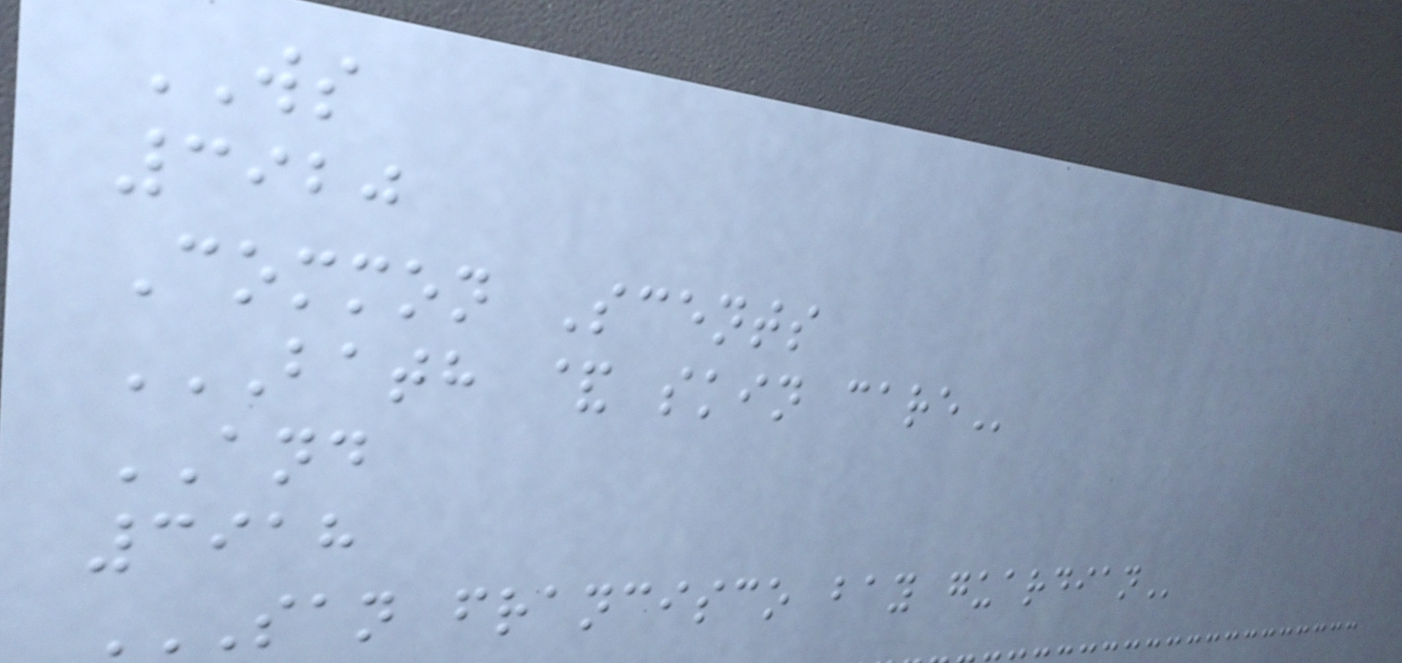WS
3920
Common Scents
BATH & SKIN CARE
AND
3918
SAN FRANCISCO BAY GUARDIAN
